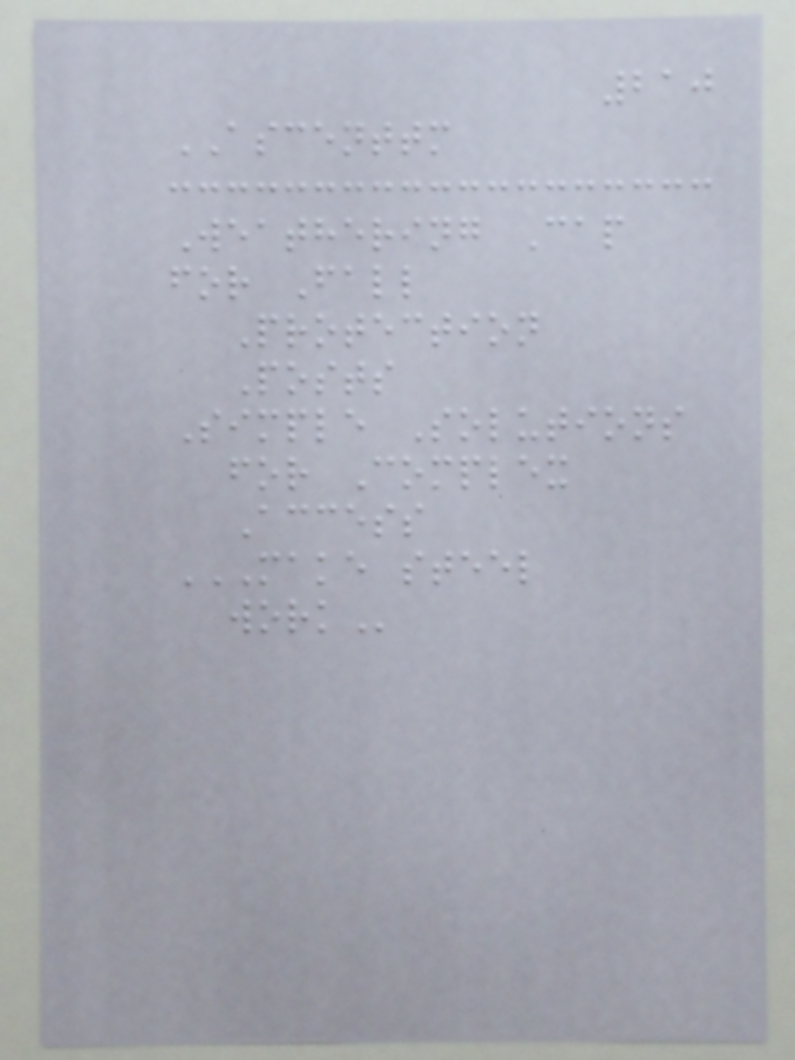210
ASCENTTM
Weathering Cap
for Fall
Protection
Posts
Simple Solutions
for Complex
Access
MAKE STEEL
WORK
